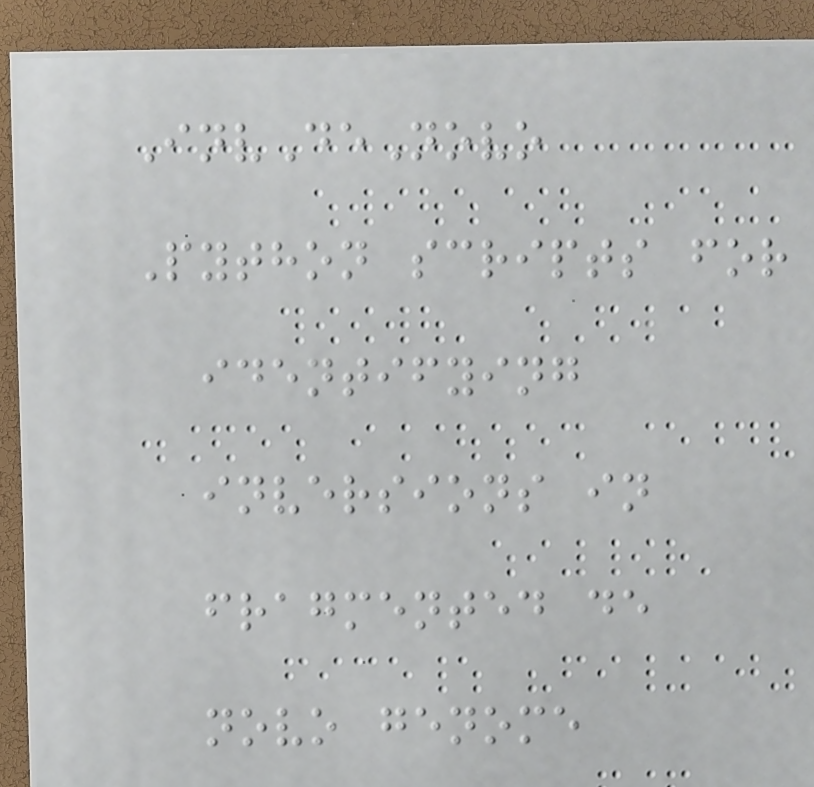InvDeNovo
Python scripts for
identifying
inversions in
fragmented de
novo genome
